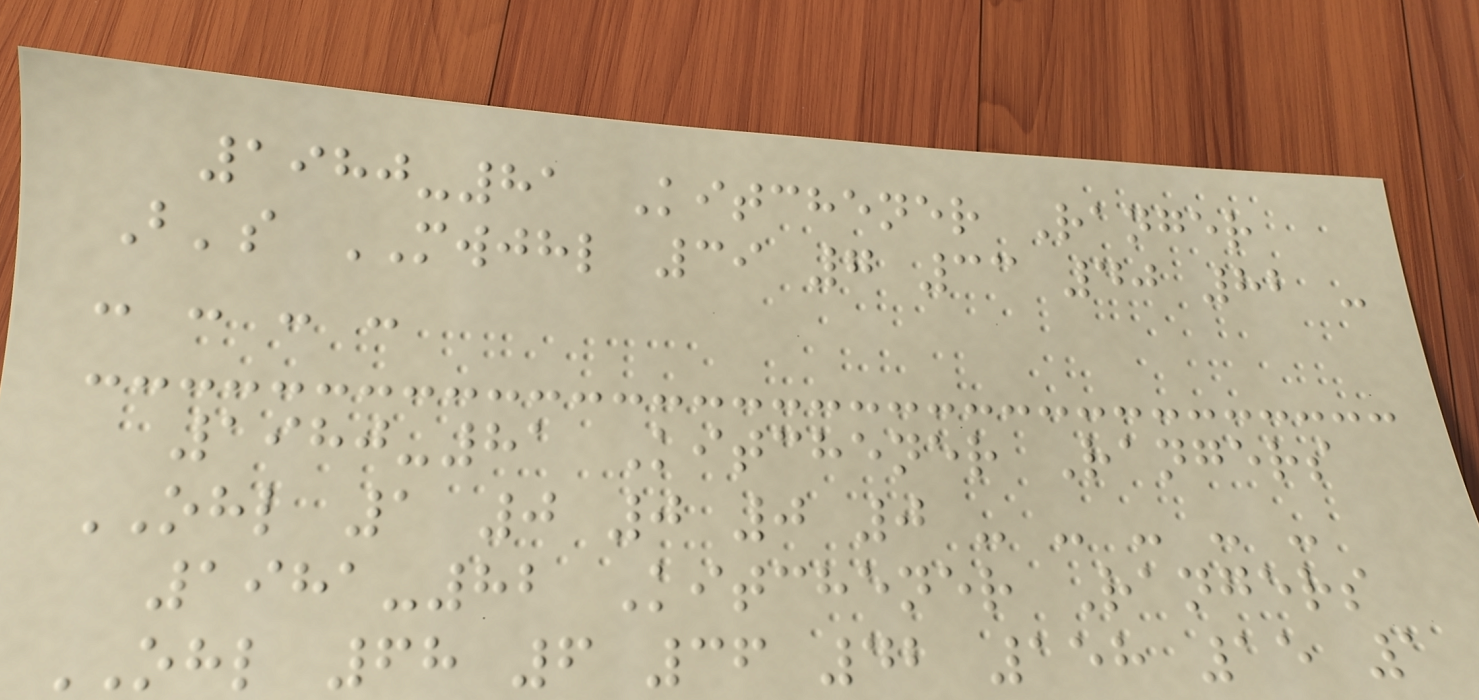1980-81 Kitchener Ranger
B's MWJHL 39 7 33 40 82 -
- - - -
1980-81 Kitchener Rangers
OHL 1 0 0 0 0 - - - - -
1981-82 Kitchener Rangers
OHL 68 6 36 42 158 15 1
